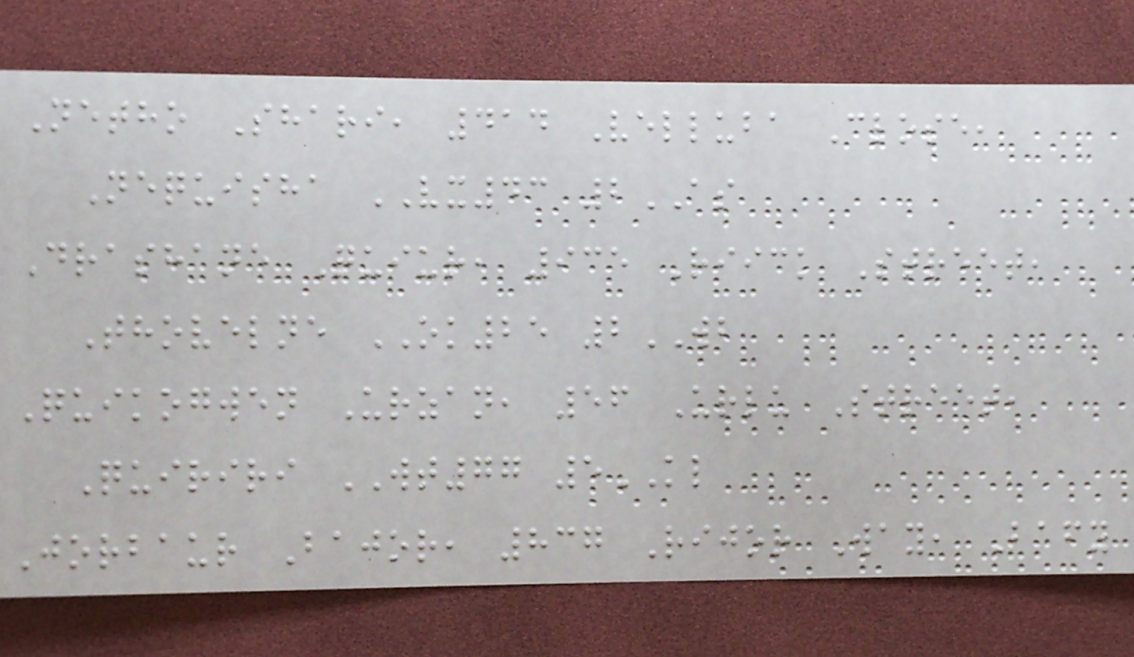Netho Shari, 414 Velluba Close,
Nequisha VX43 2AS
Drashane Quiur, 935 Riick Street,
Thovelne OK25 2WB
Quikogwen Urzan, 56 Urlu Street,
Quiriri WT77 5KL
Jorbaur Bajor, 837 Rijor Way, Bafy
